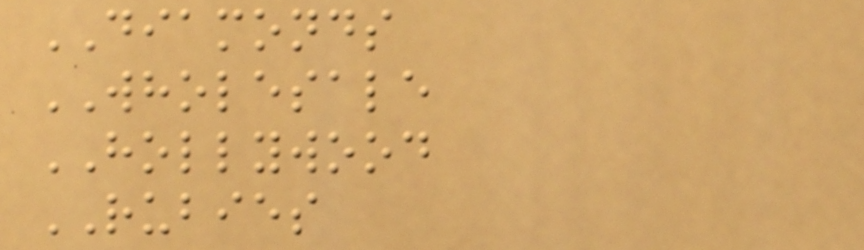DIAMONDS
WHOLESALE
HOLLYWOOD
RUBIES
